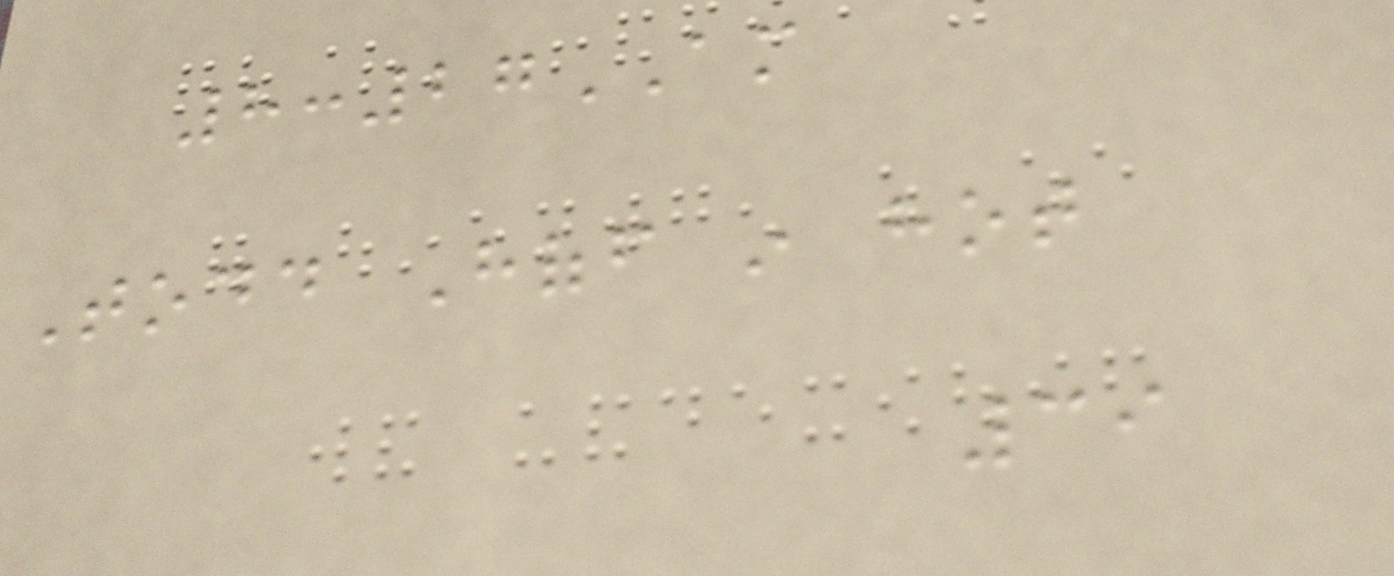8:27AM
Todd Hoff in hot
39
